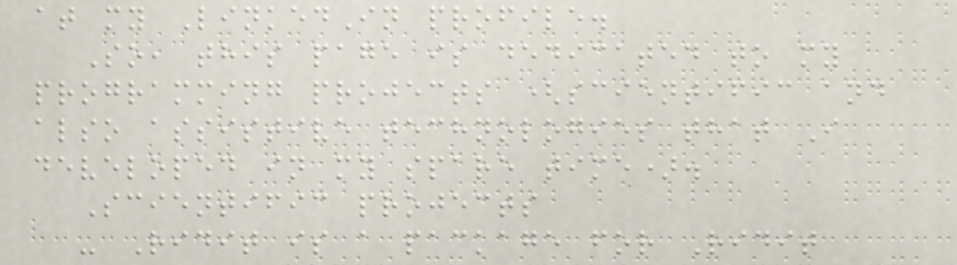at my LinkedIn profile.
So, this page is dedicated to my
programming projects (scientific and
also assistive technologies that I
developed in my spare time).
Scientific projects
- Ridit is a package for Ridit
